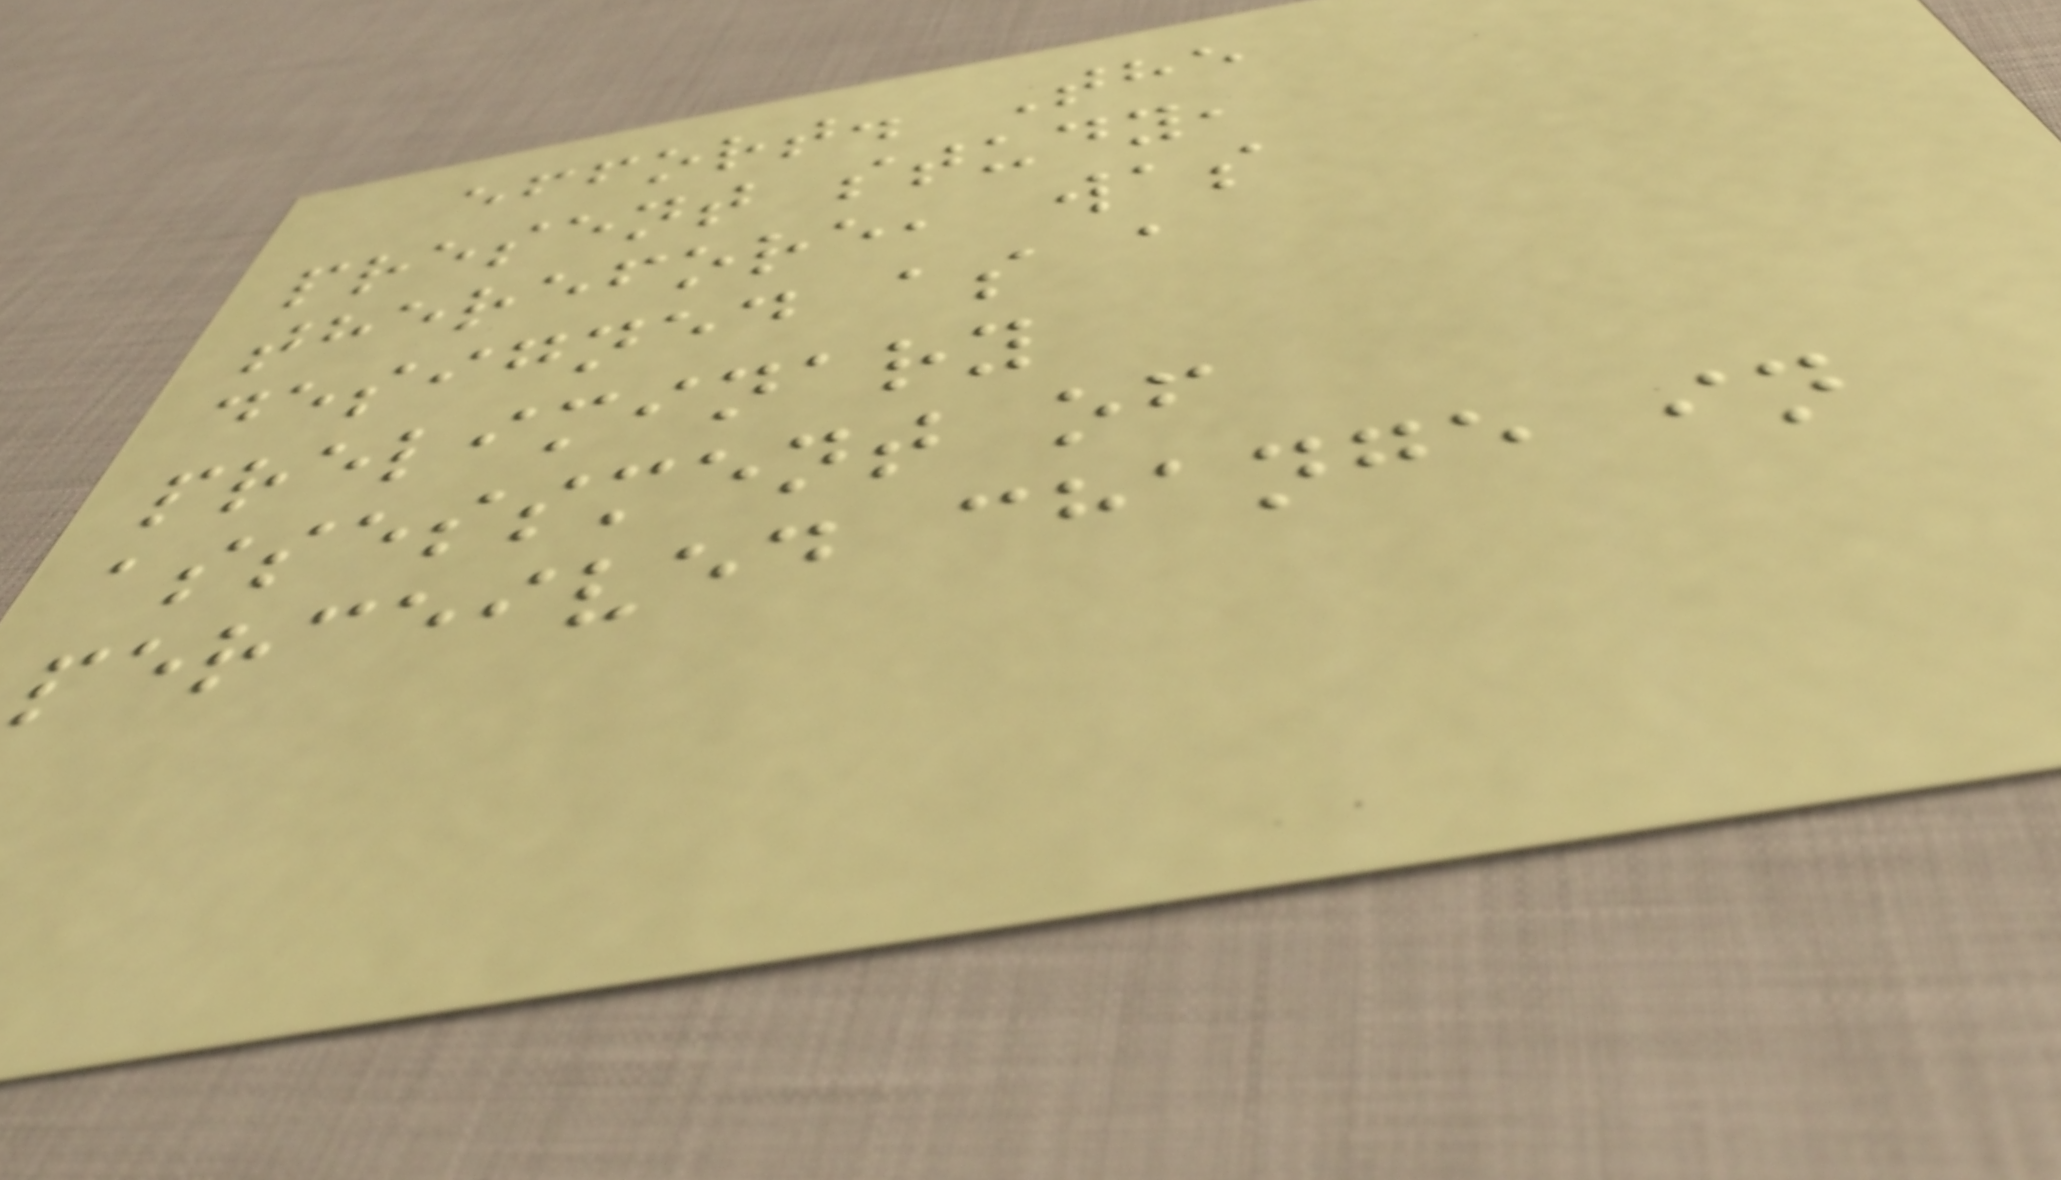effort. The
present study,
therefore, was
designed as a
preliminary
assessment of
perceived change in
